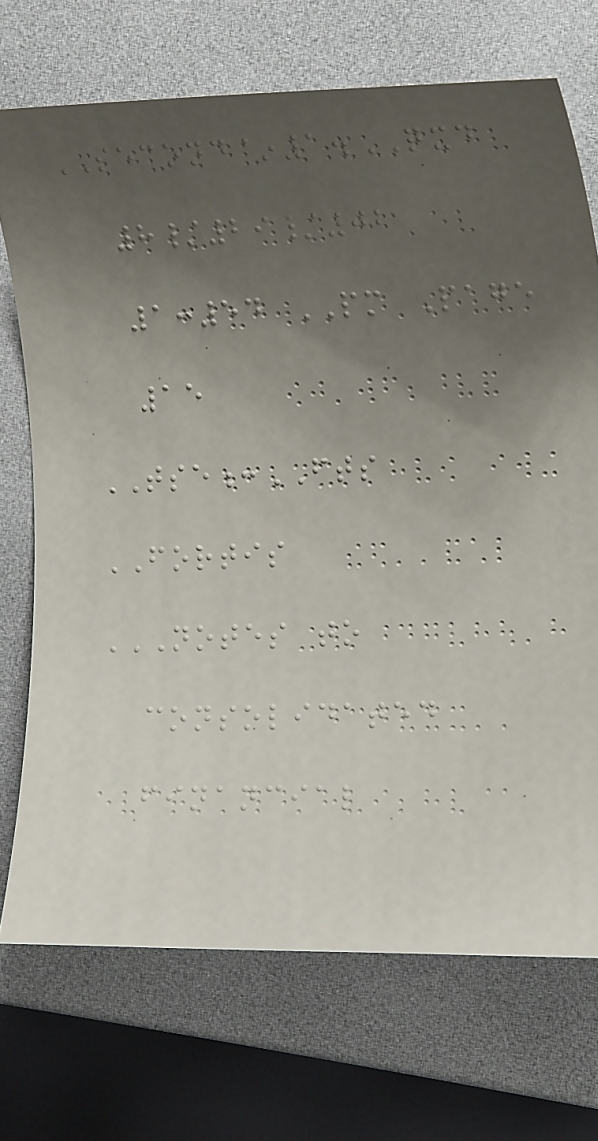SECOND~1.QXD
8/29/02
1:54 PM Page
15
TSE:FTS
FORTIS
NOTES TO
CONSOLIDATED
FINANCIAL
